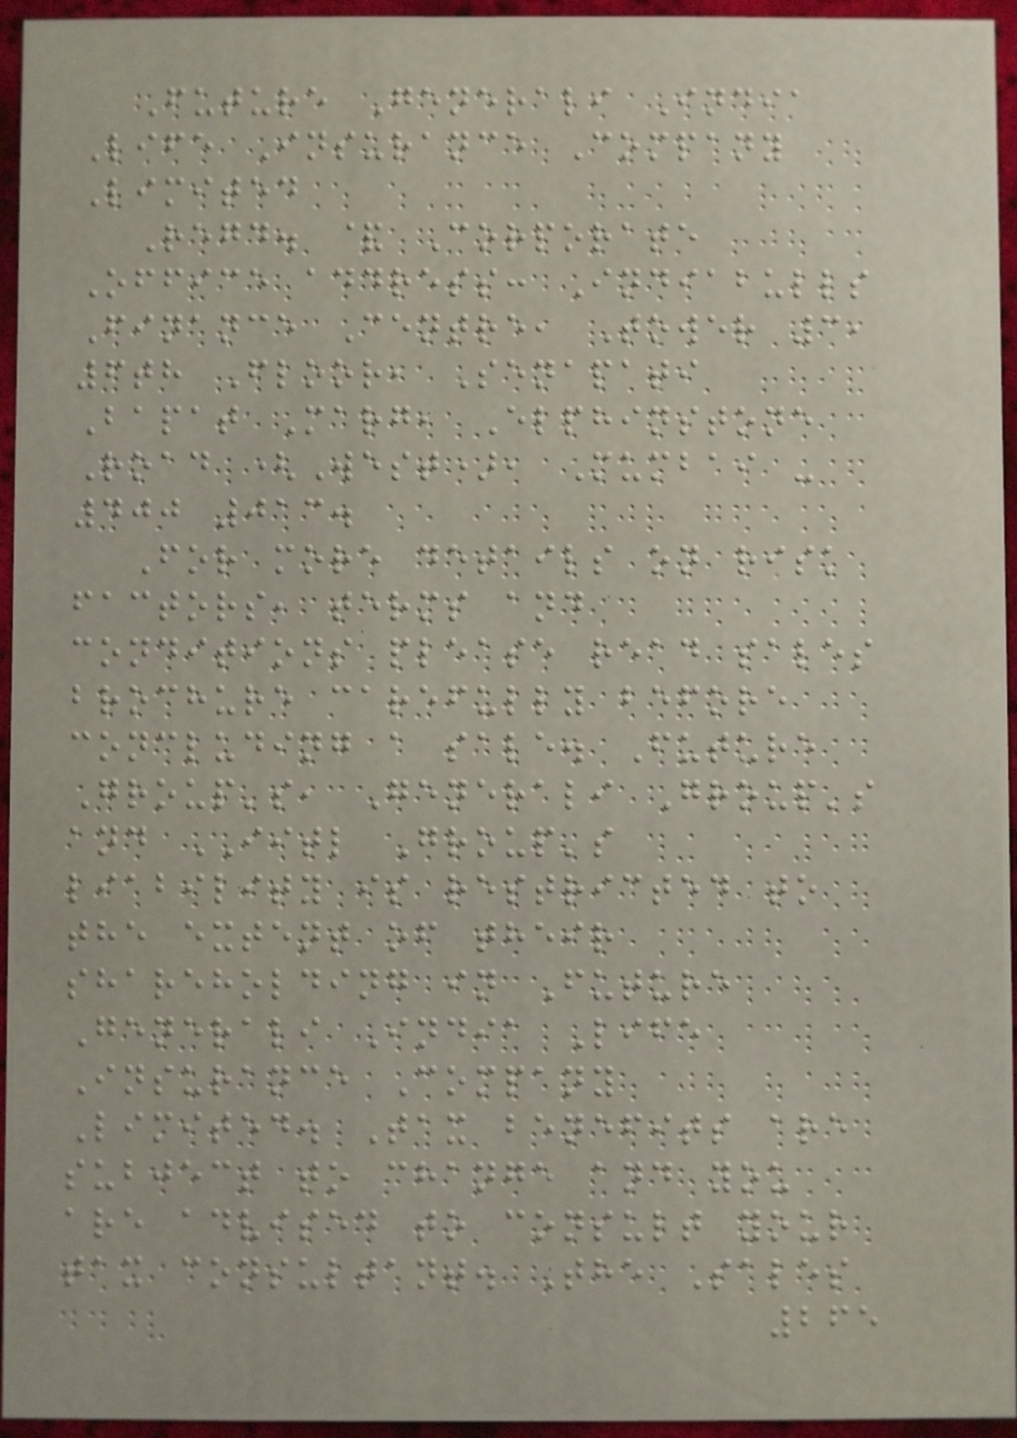Future Generali India
Life Insurance Company
Limited
Regd. & Corporate
Office address: Indiabulls
Finance Centre, Tower 3,
6th Floor, Senapati
Bapat Marg, Elphinstone
Road (West), Mumbai -
400 013.
For more details on risk
factors, terms and
conditions please read sales
brochure carefully before
concluding a sale. Future
Group's, Generali Group's
and IITL Group's
liability is restricted to
the extent of their
shareholding in Future
Generali India Life
Insurance Company
Limited. Tax benefits are
subject to change and you
are advised to consult your
tax consultant. The Sales
265
